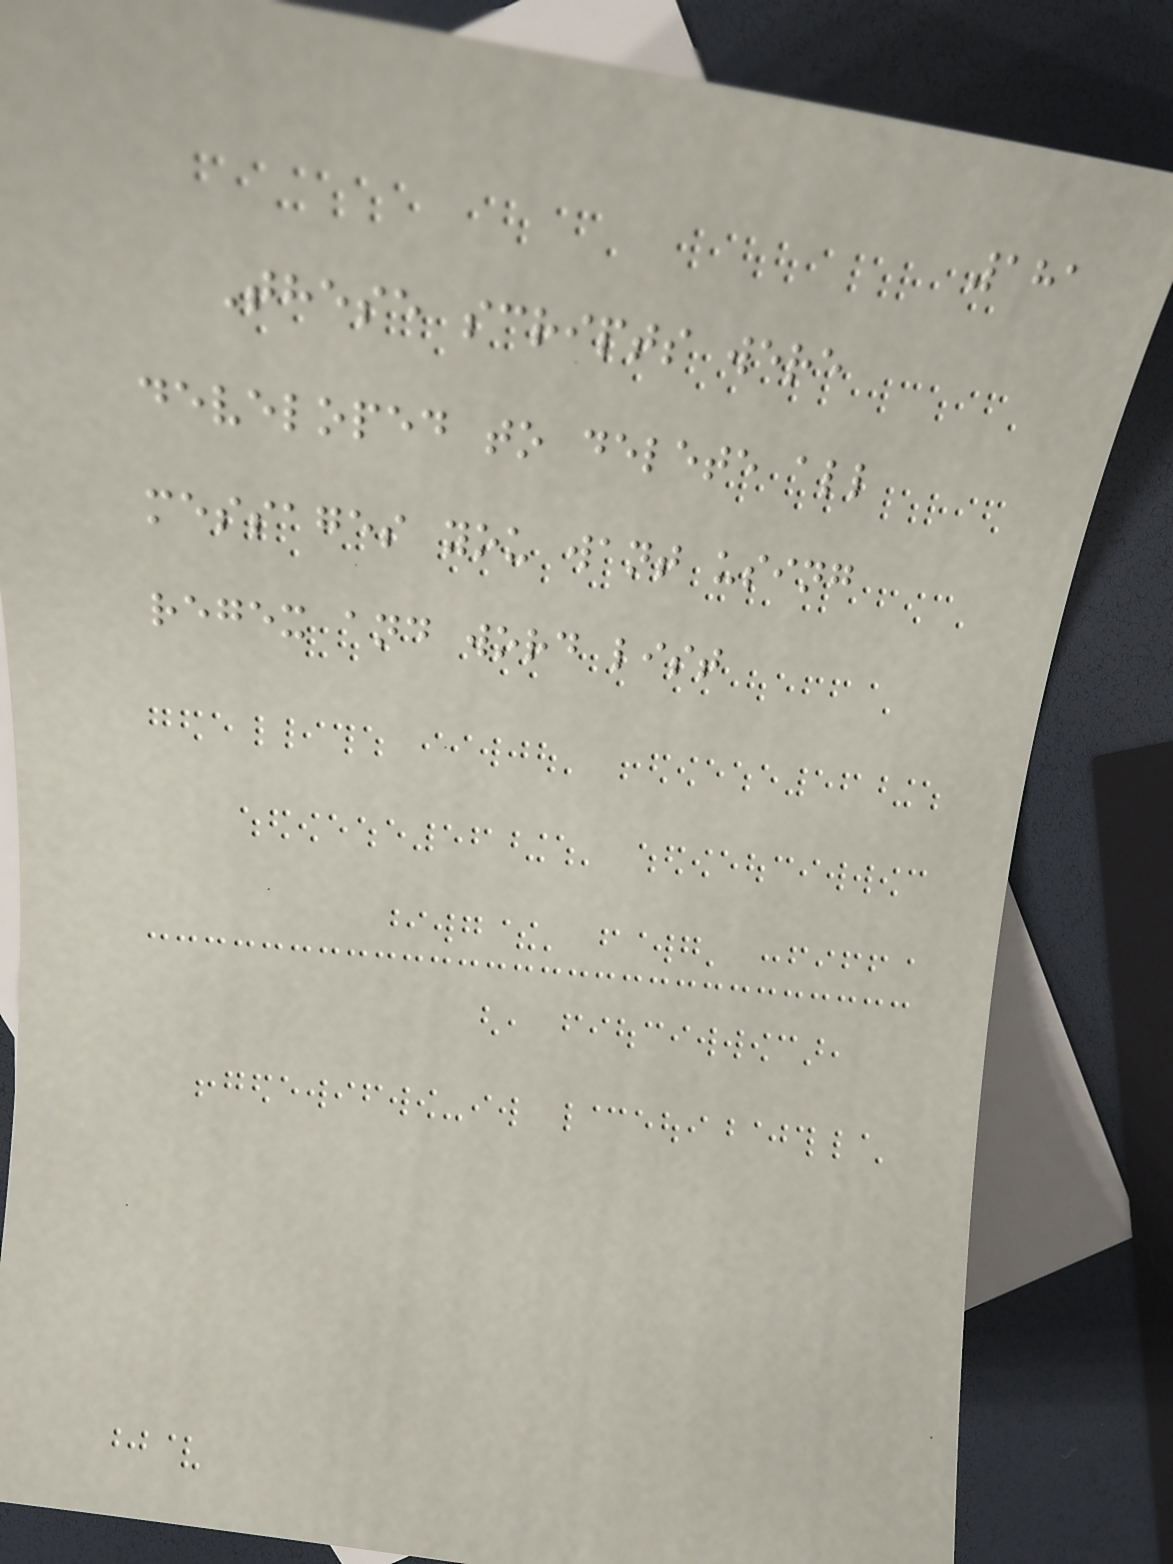181
These scripts were
developed to delete all
messages you want using
regex and word list
